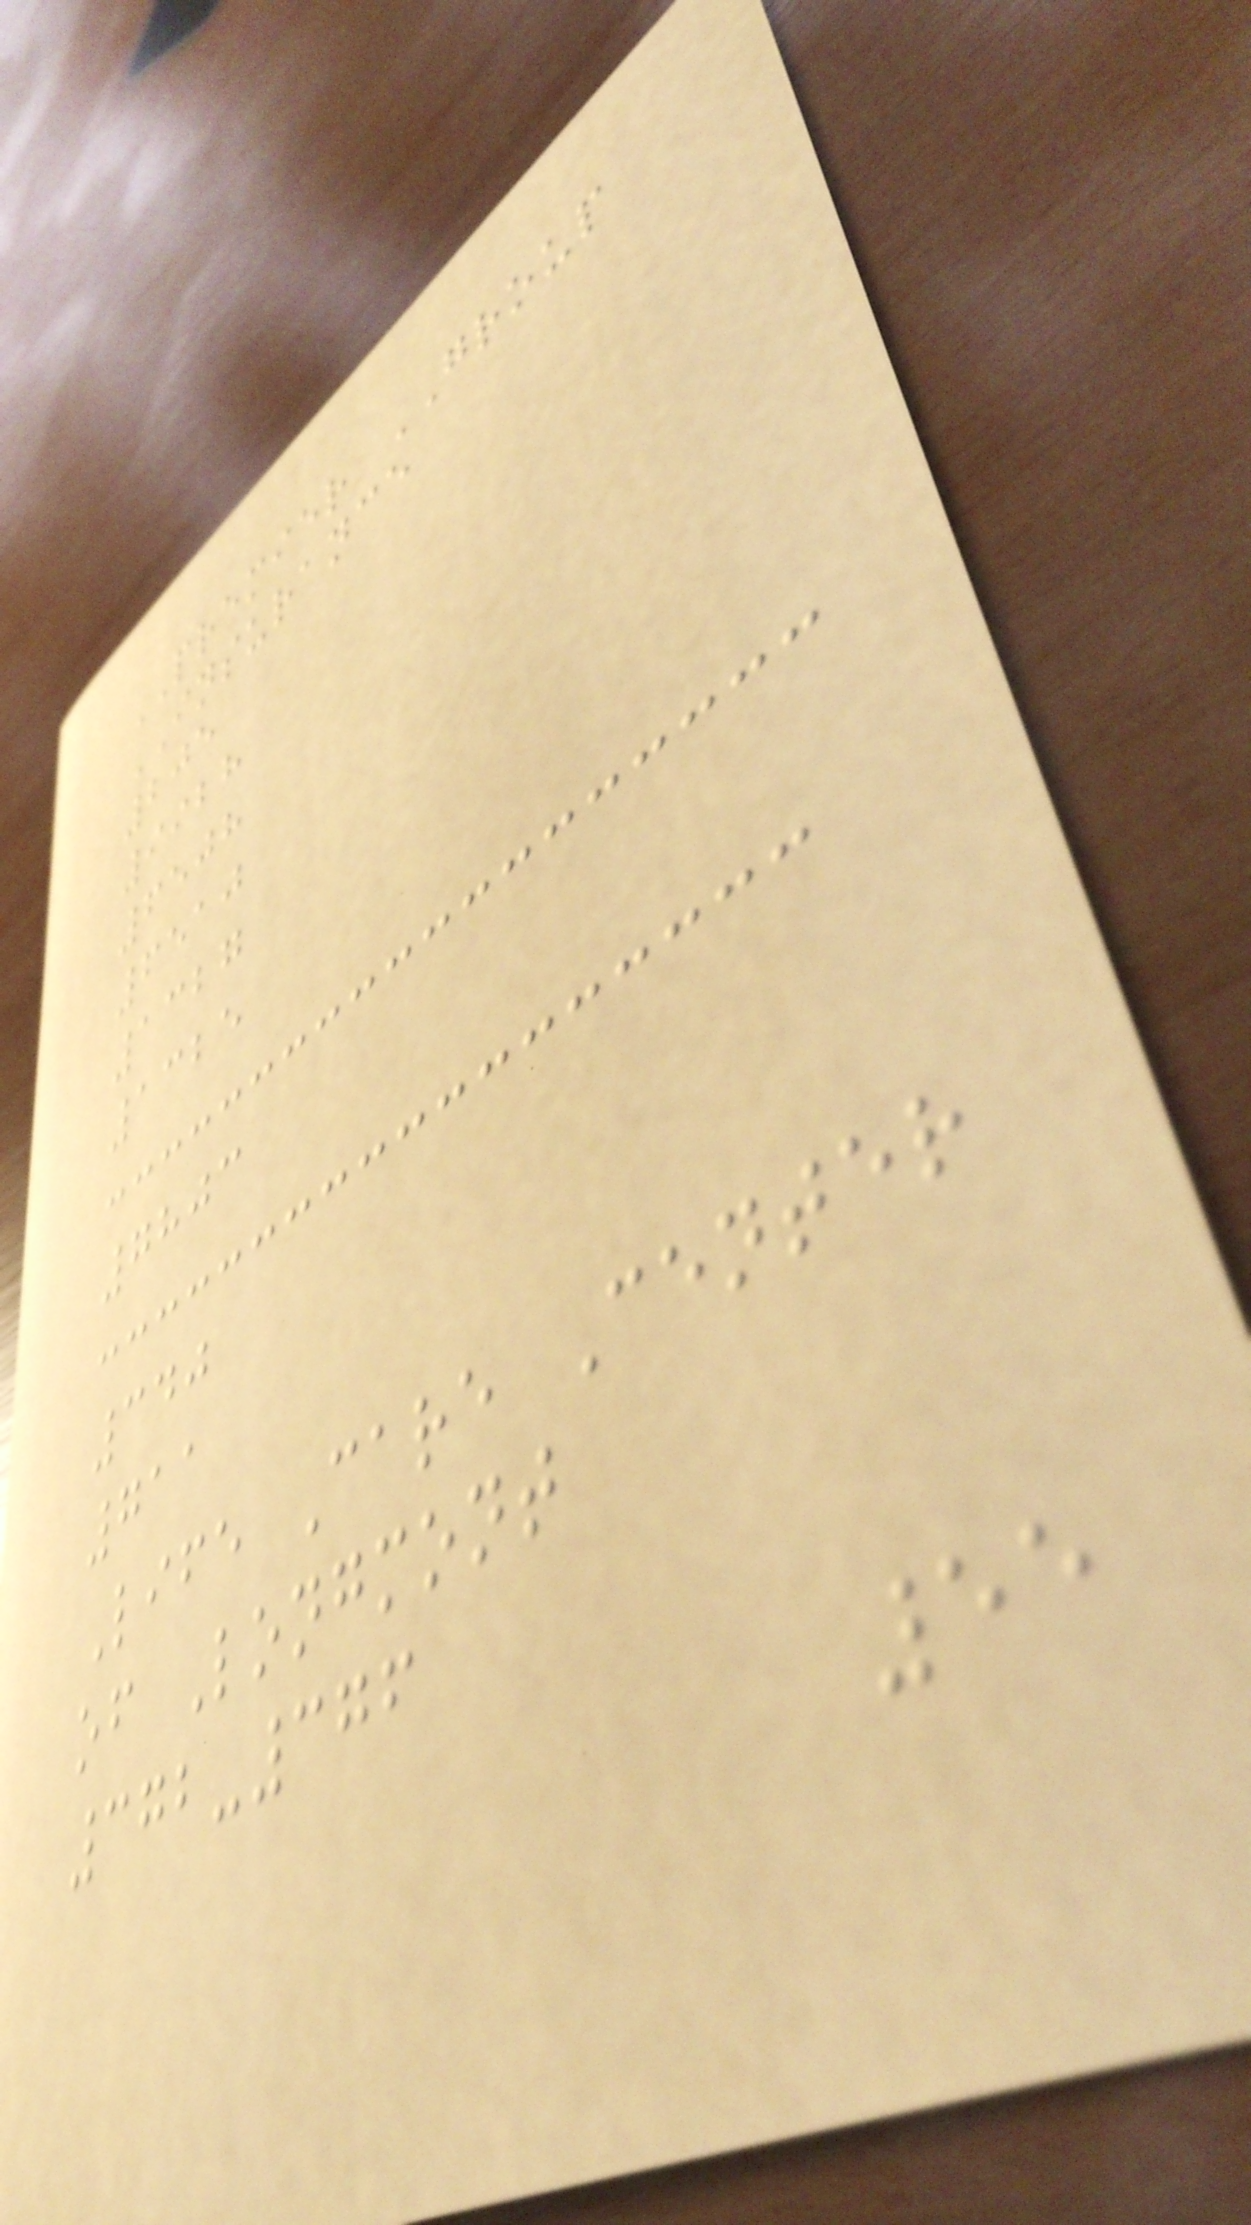PREMIER GROUP
INSURANCE
205
9928
6508
6510
1327
1325
7803
340
711
Life Care Center
of Longmont
372-376
55
